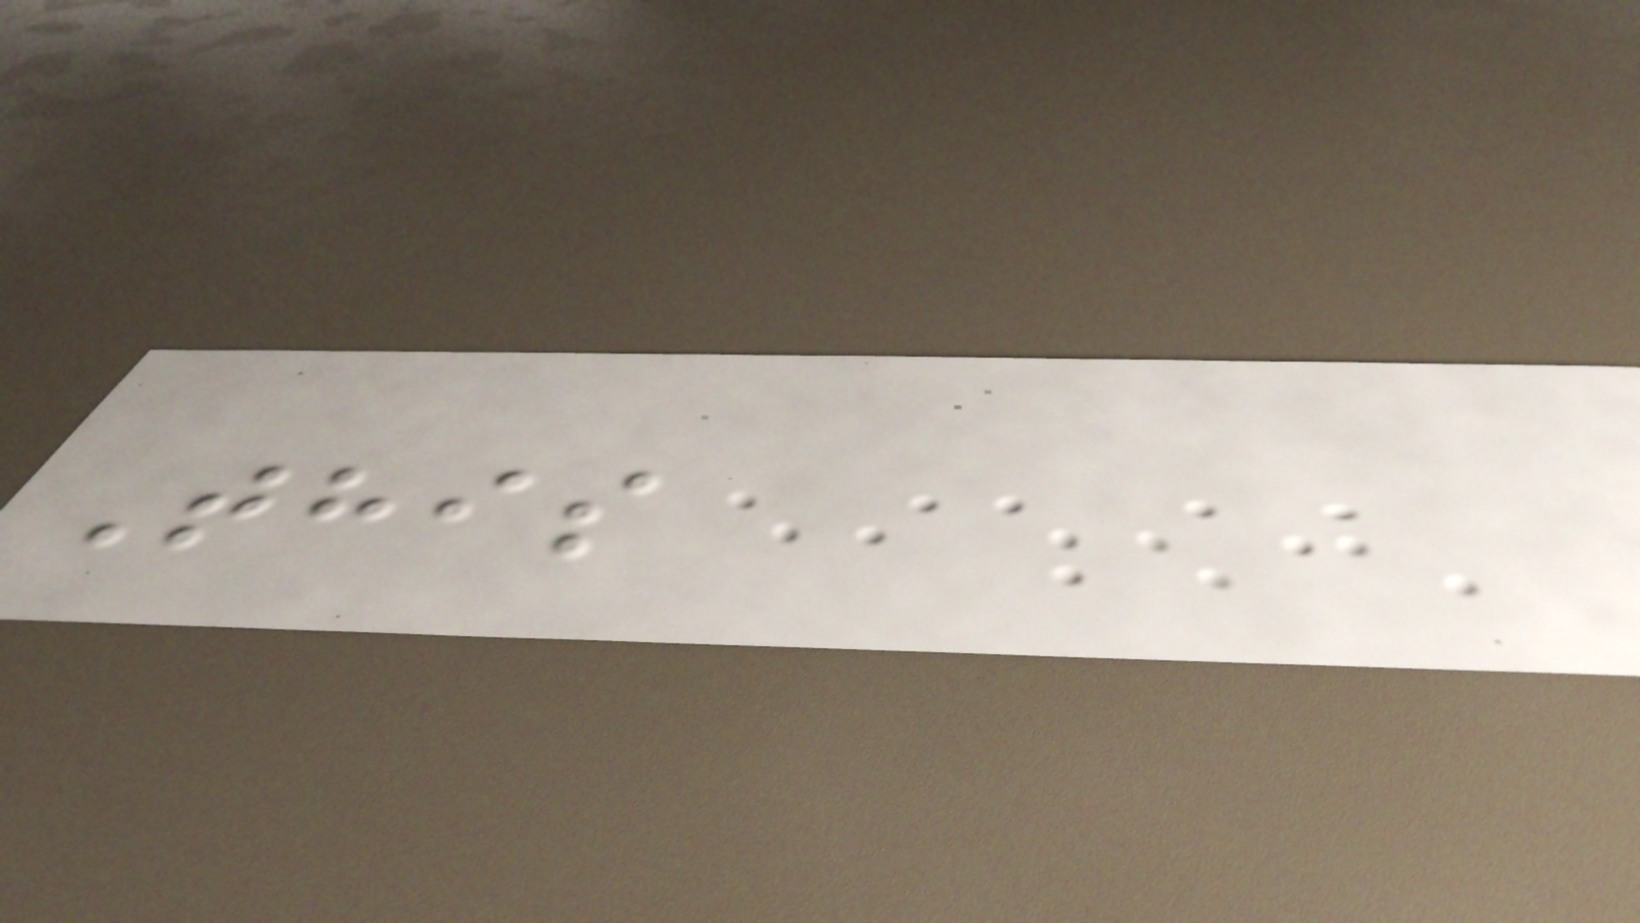This
